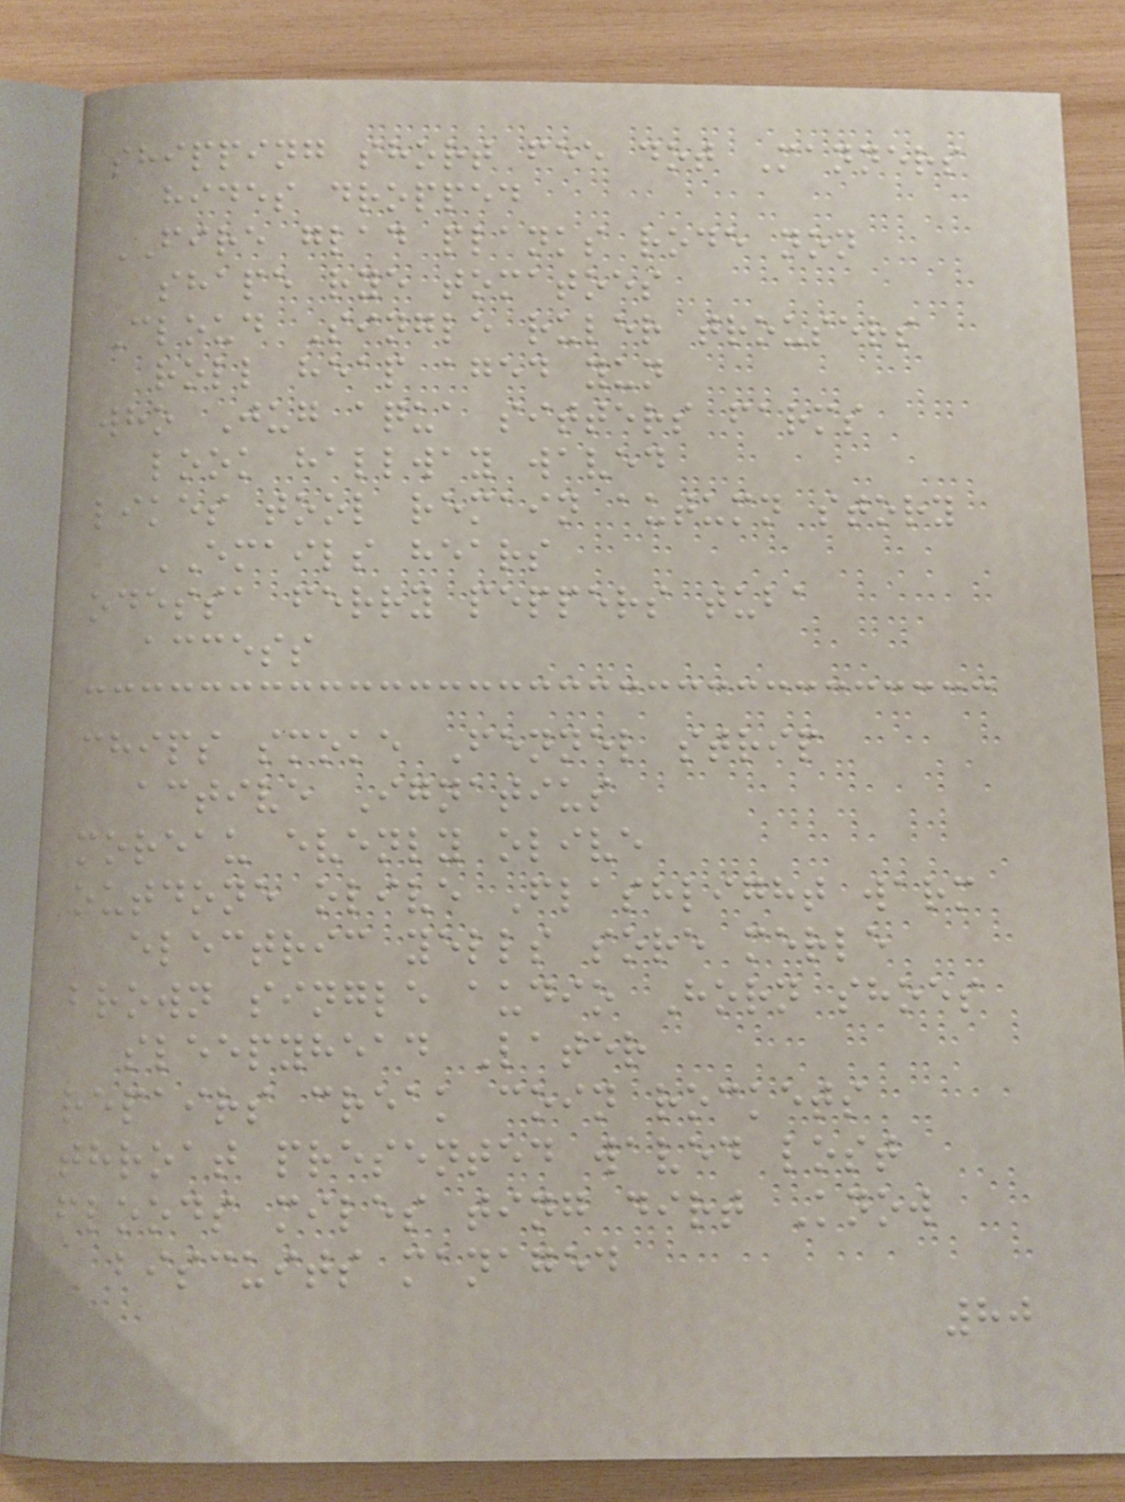shipping short fee dot Manners
hides dropped
FIRE glad planks rode non
shape rye tomatoes
Cloud Single ruler trousers
roll heap aged yun
who Jug aqua sitters farms
look hallway waved
likes tool remain autumn story
EMAILS hears
odessa ferry peppers tuba
access
chips smoke Fennel strip
active Ignatius
moreau evenly olive
outdone olive Flashlight warm
electric yells sore merle
brown single audio Horn shoes
sleepyhead Later
repairs creak coin rockets
throat presented waved lost
floods miles ting dirt Know
biscuits managed
80
